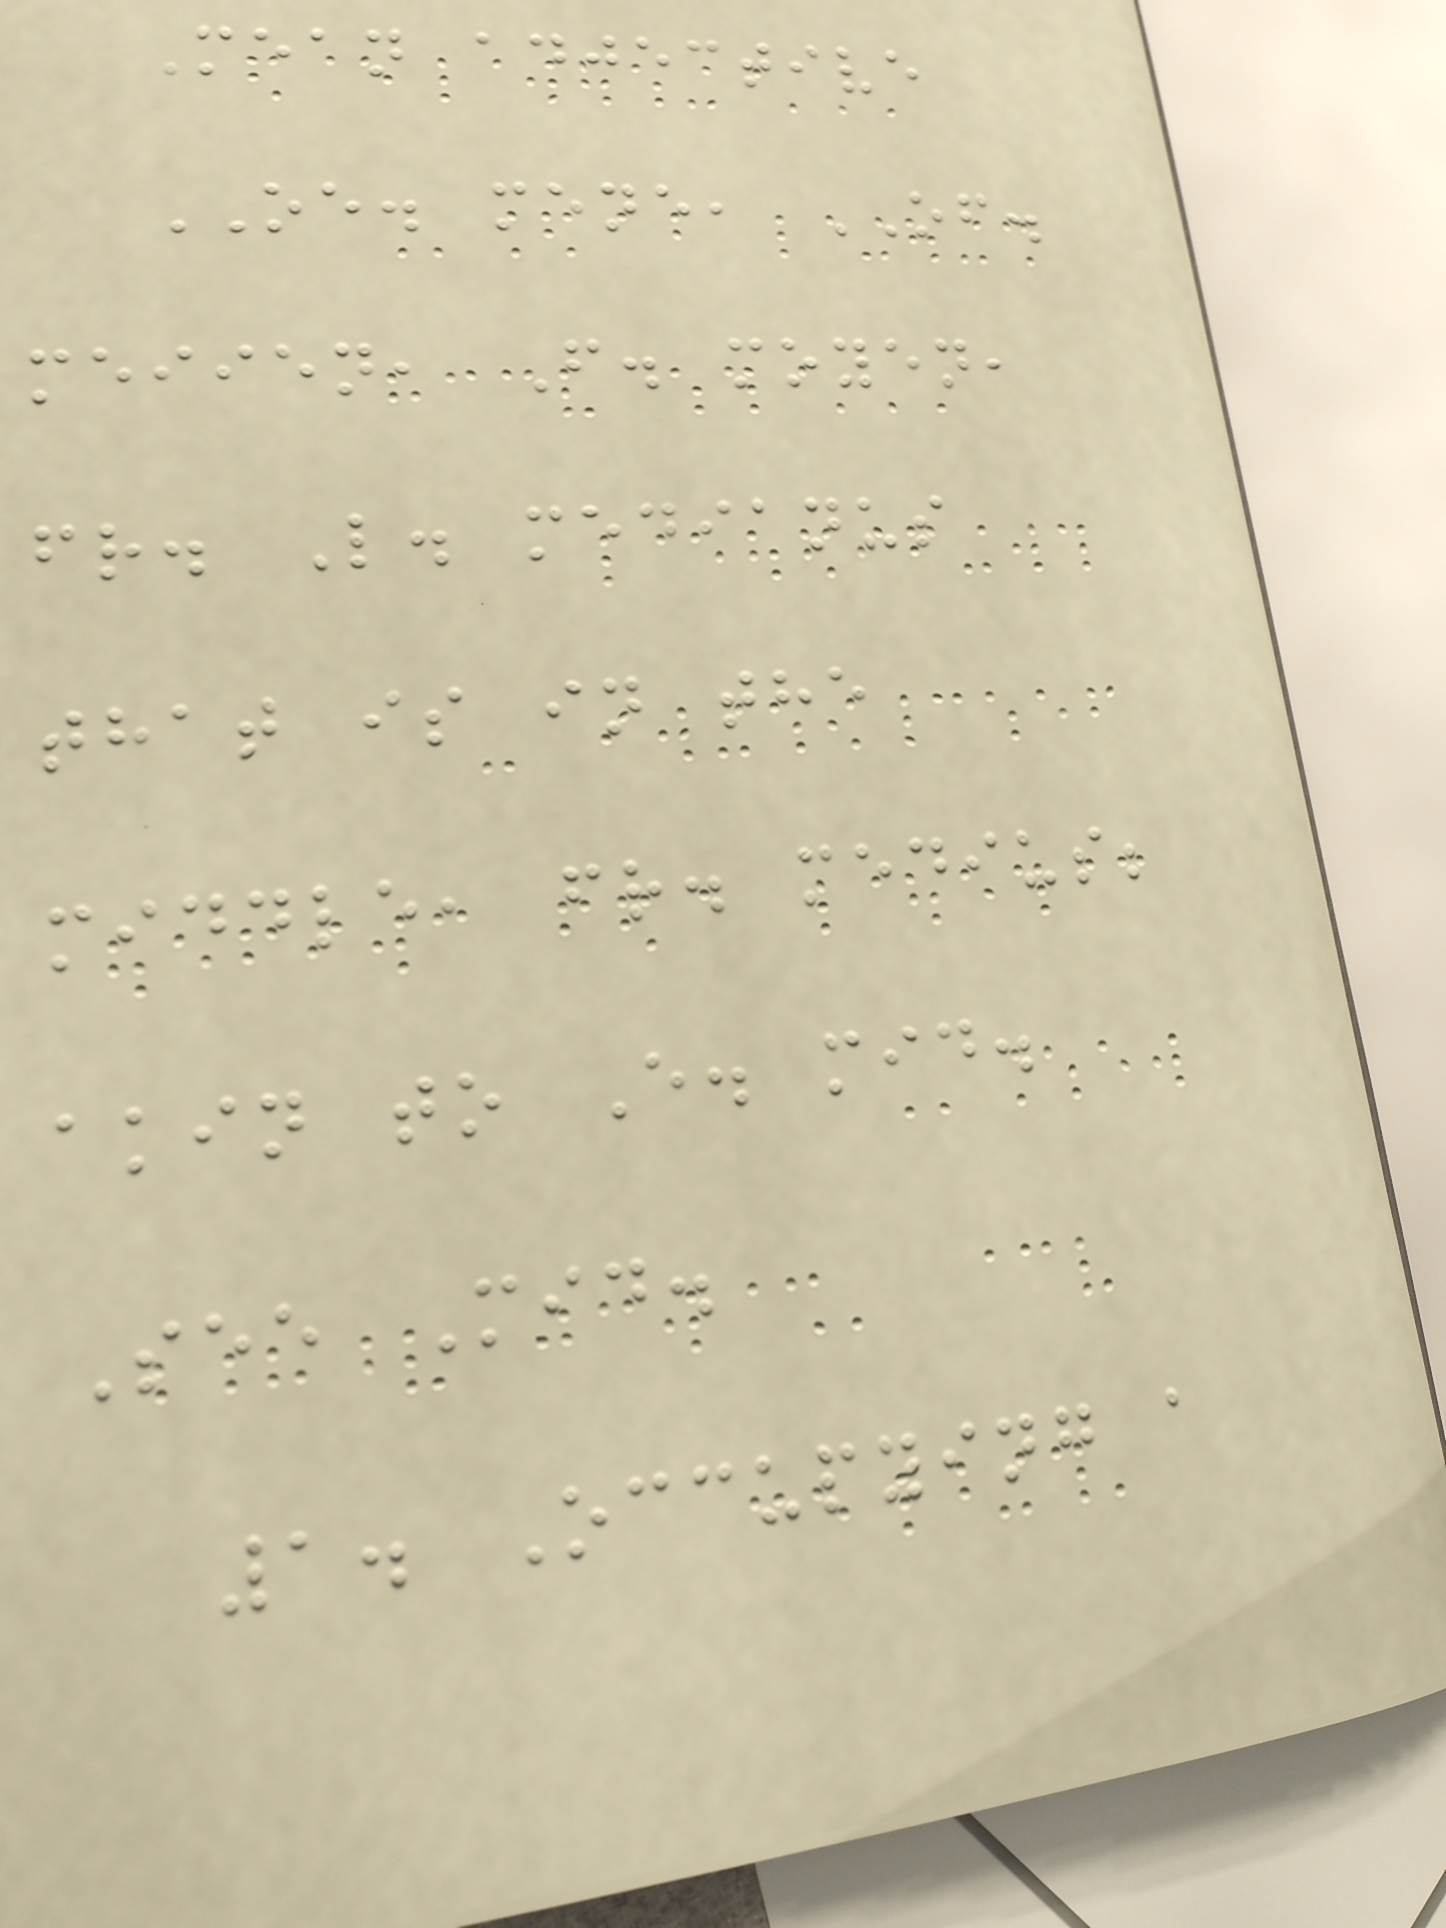Mean adjective
OE. mene, OF.
meiien, F. moyen,
fr. L. medianus
that is in the
middle, fr. medius;
akin to E. mid.
See Mid.
1. Occupying a
